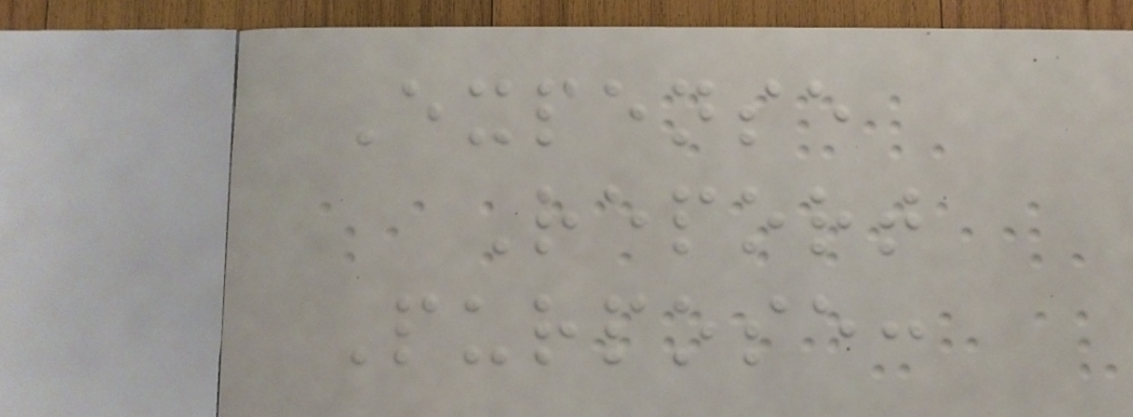Expense
Report
Purpose:
